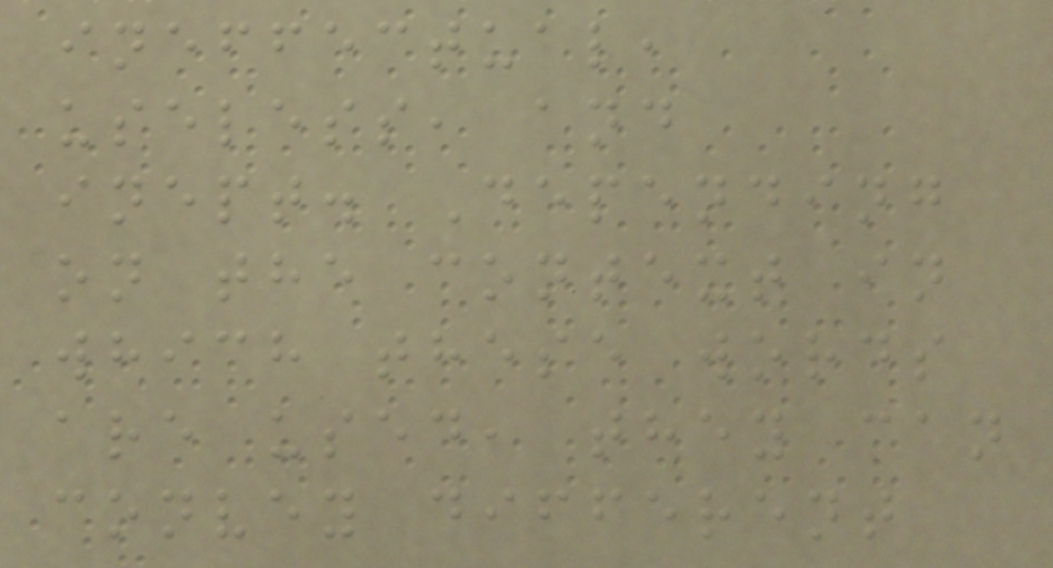ineffectual,
useless, and
inept. Depending
on the context in
which these words
are used, they can
convey different
